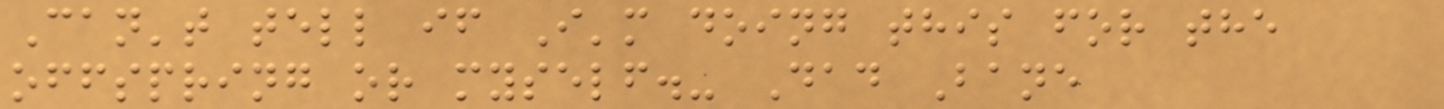Can't tell if I'm doing this for the
offspring or myself.- Dad Bane
